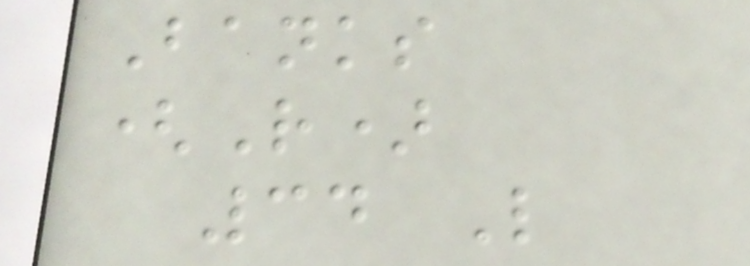Banks
(R)
34 L
